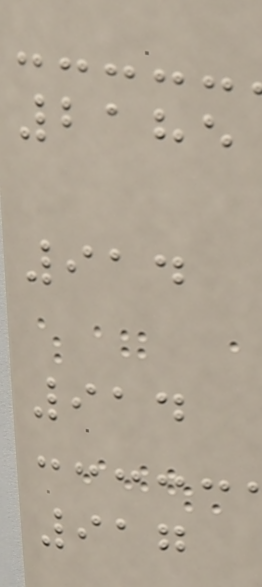2185
914
914
917
